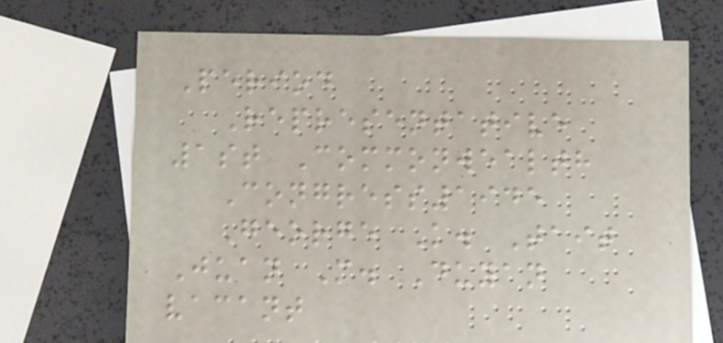Period
Representative
1st Commonwealth
Congress1945
George K. Tait
Juan M. Duyan
vacant
